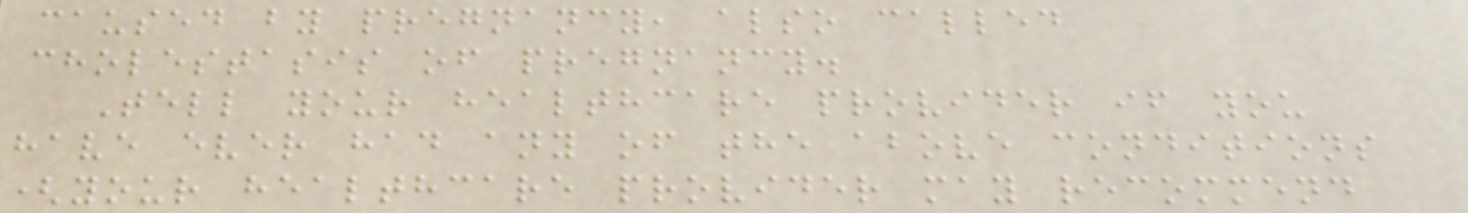caused by pregnancy, also called
cholestasis of pregnancy.
Tell your healthcare provider if you
have ever had any of the above conditions
(your healthcare provider may recommend
